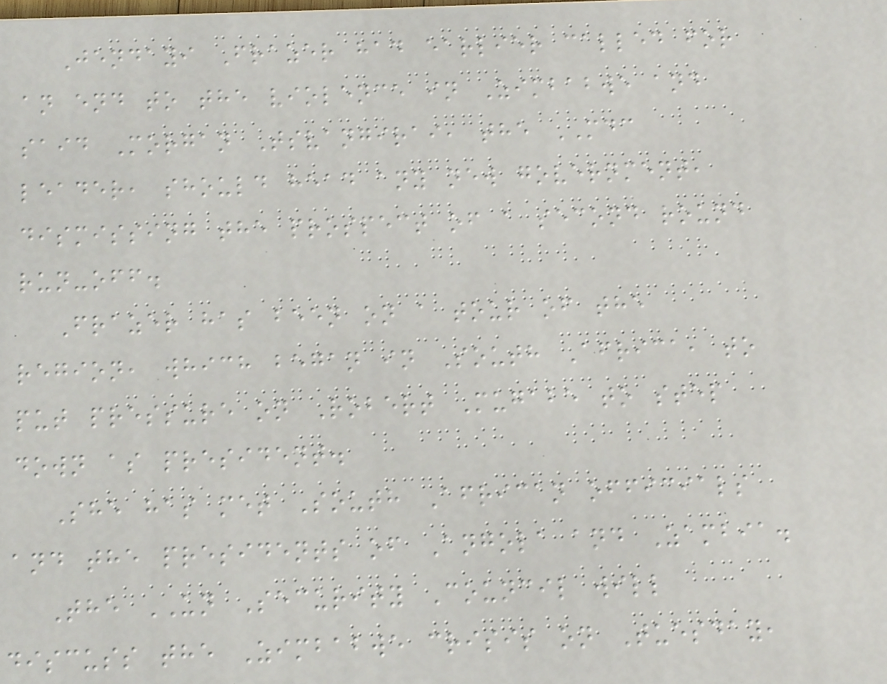Jendayi Frazer had earlier called for
an end to the violence in Zimbabwe and
said Morgan Tsvangirai, the MDC
leader, should head any new government,
dismissing the prospect of a second round
run-off.
Frazer has been on a tour of the
region, which began in South Africa, to
put pressure on Robert Mugabe to step
down as president.
She has met South African officials
and the presidents of Angola and Zambia.
The UN Security Council will
discuss the Zimbabwe crisis on Tuesday,
